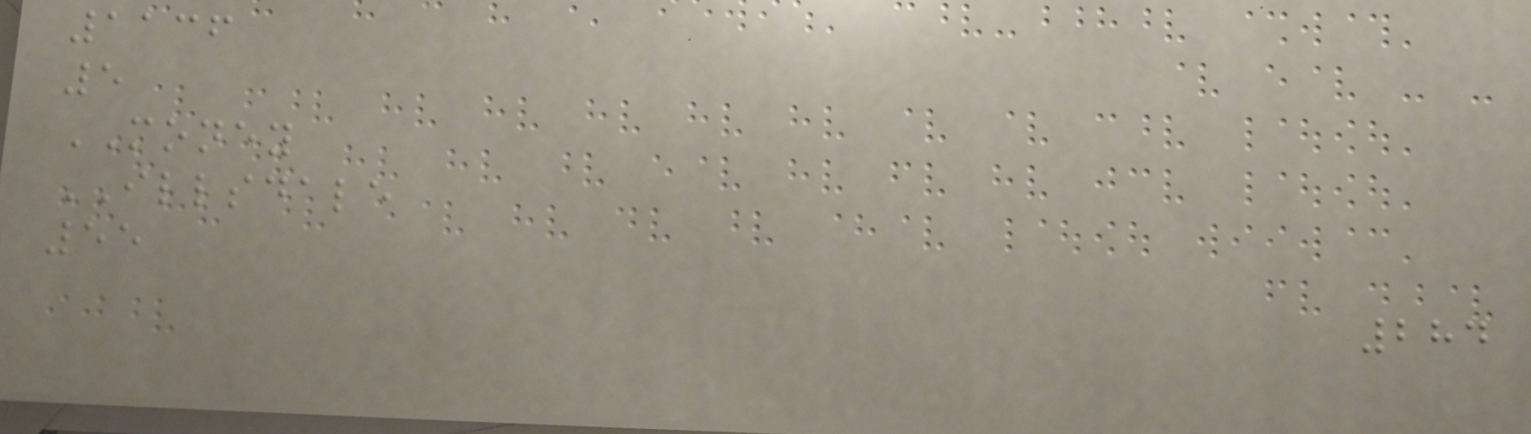1136
5
MONEY
ILLSDALE
55
284
